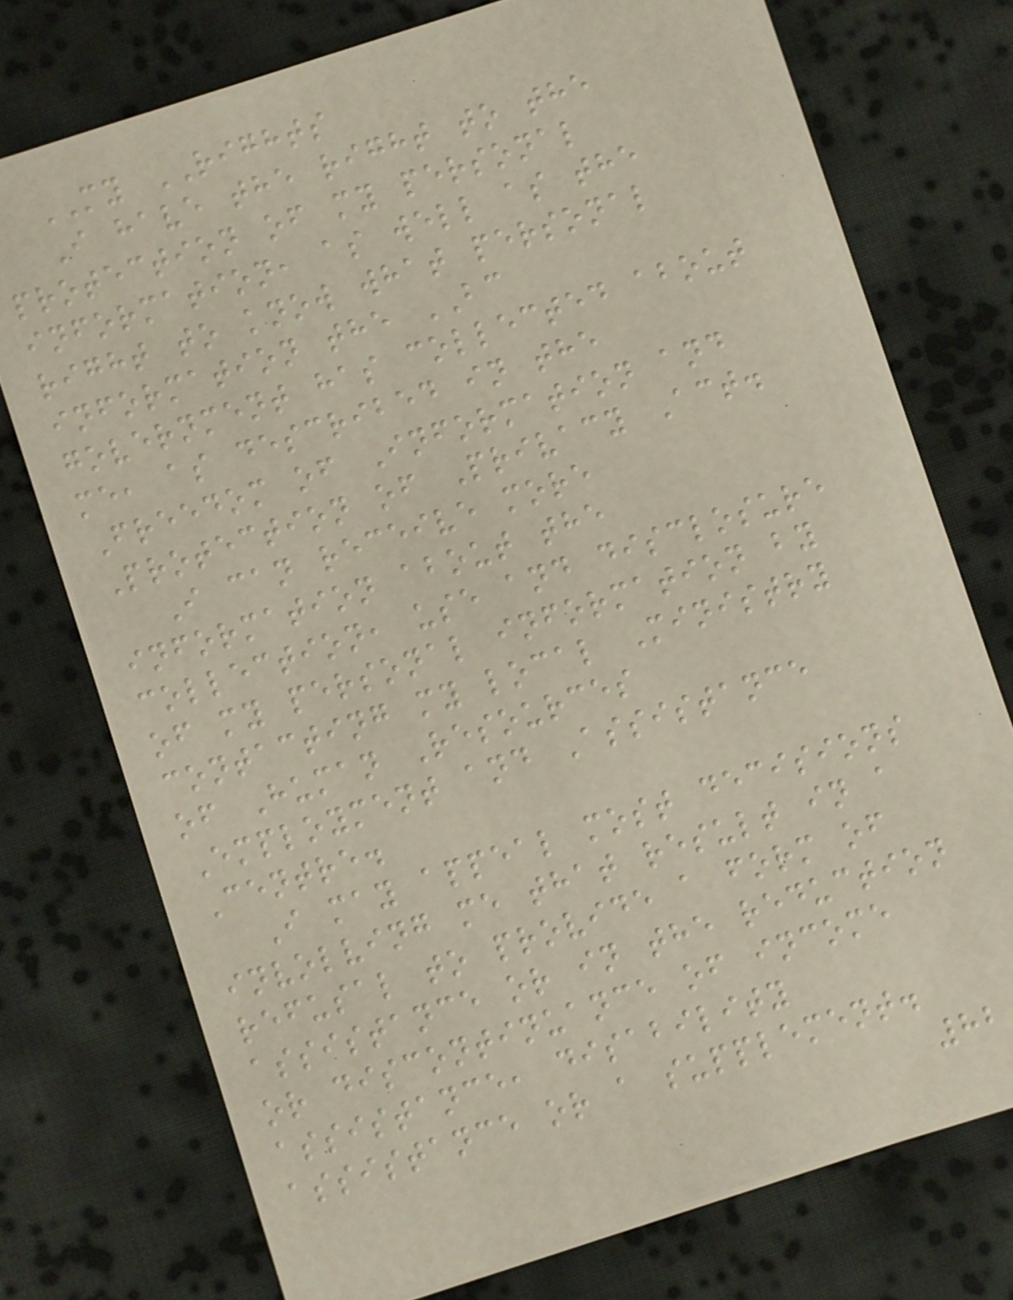MY RIGHTS
I have the right to the
protection of my personal
information, as well as the
right to know what personal
information the BC
government has collected about
me, as described in the
Freedom of Information and
Protection of Privacy Act.
I can receive more
information about the
collection, use and disclosure
of my personal information by
contacting my local Ministry
of Human Resources
Employment and Assistance
Centre.
I may appeal most decisions
involving me that result in a
refusal to provide a form of
assistance or in the reduction
or discontinuance of income
assistance, disability
assistance or a supplement.
82
